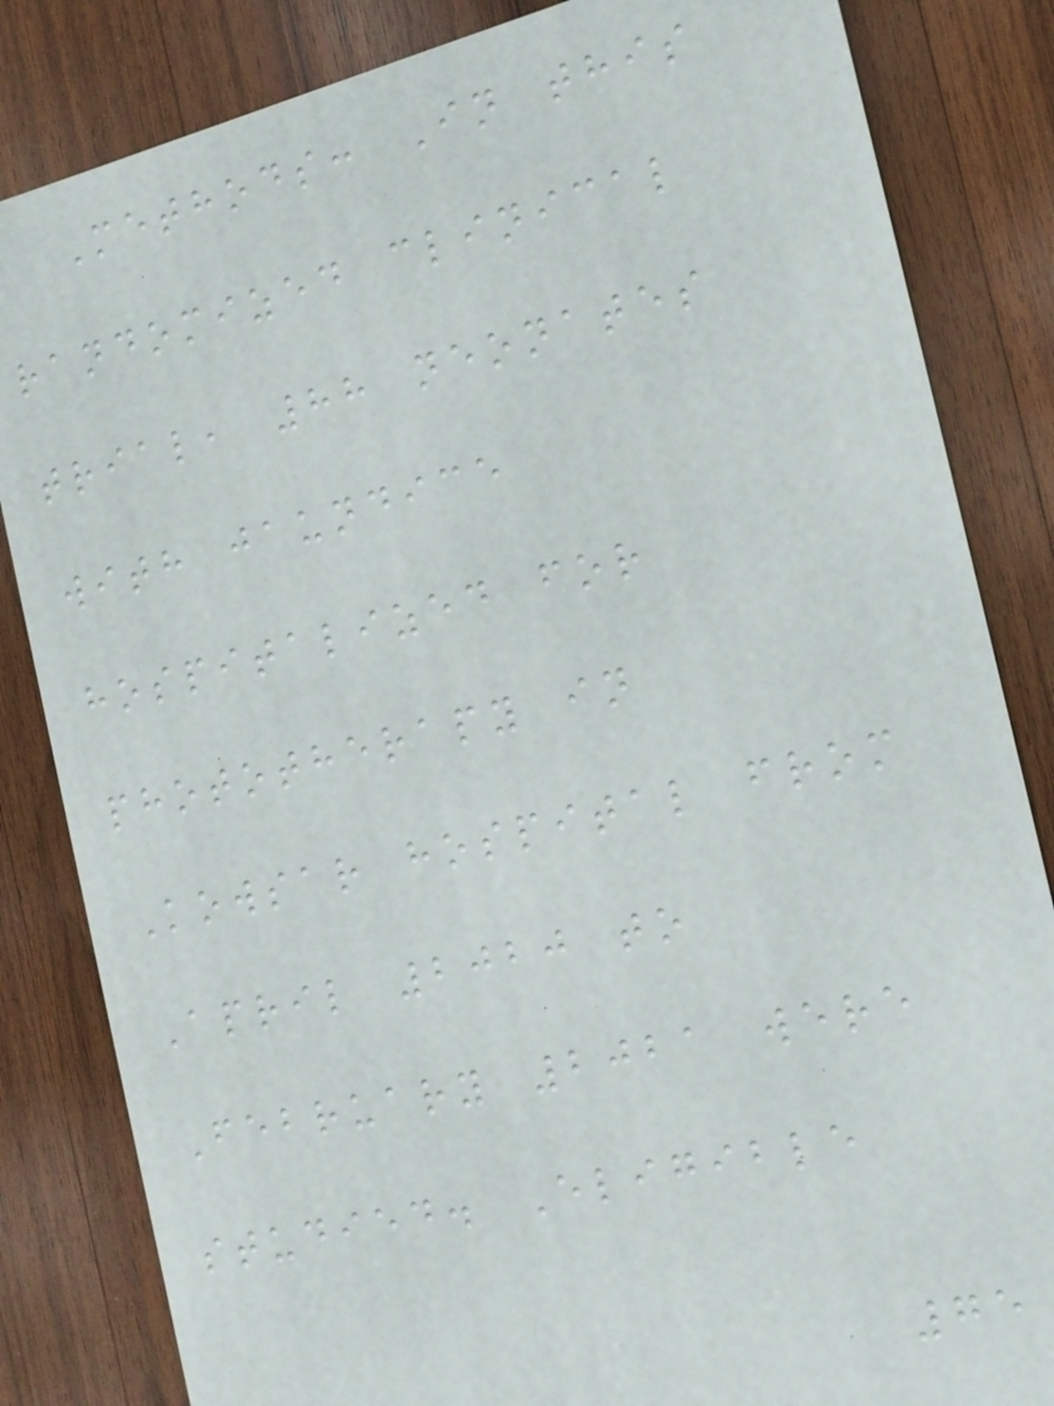Methods: In this
randomized clinical
trial, 88 neonates
with jaundice
hospitalized for
phototherapy in
Kowsar hospital from
April 2020 to
February 2021 were
studied. Eligible
75
